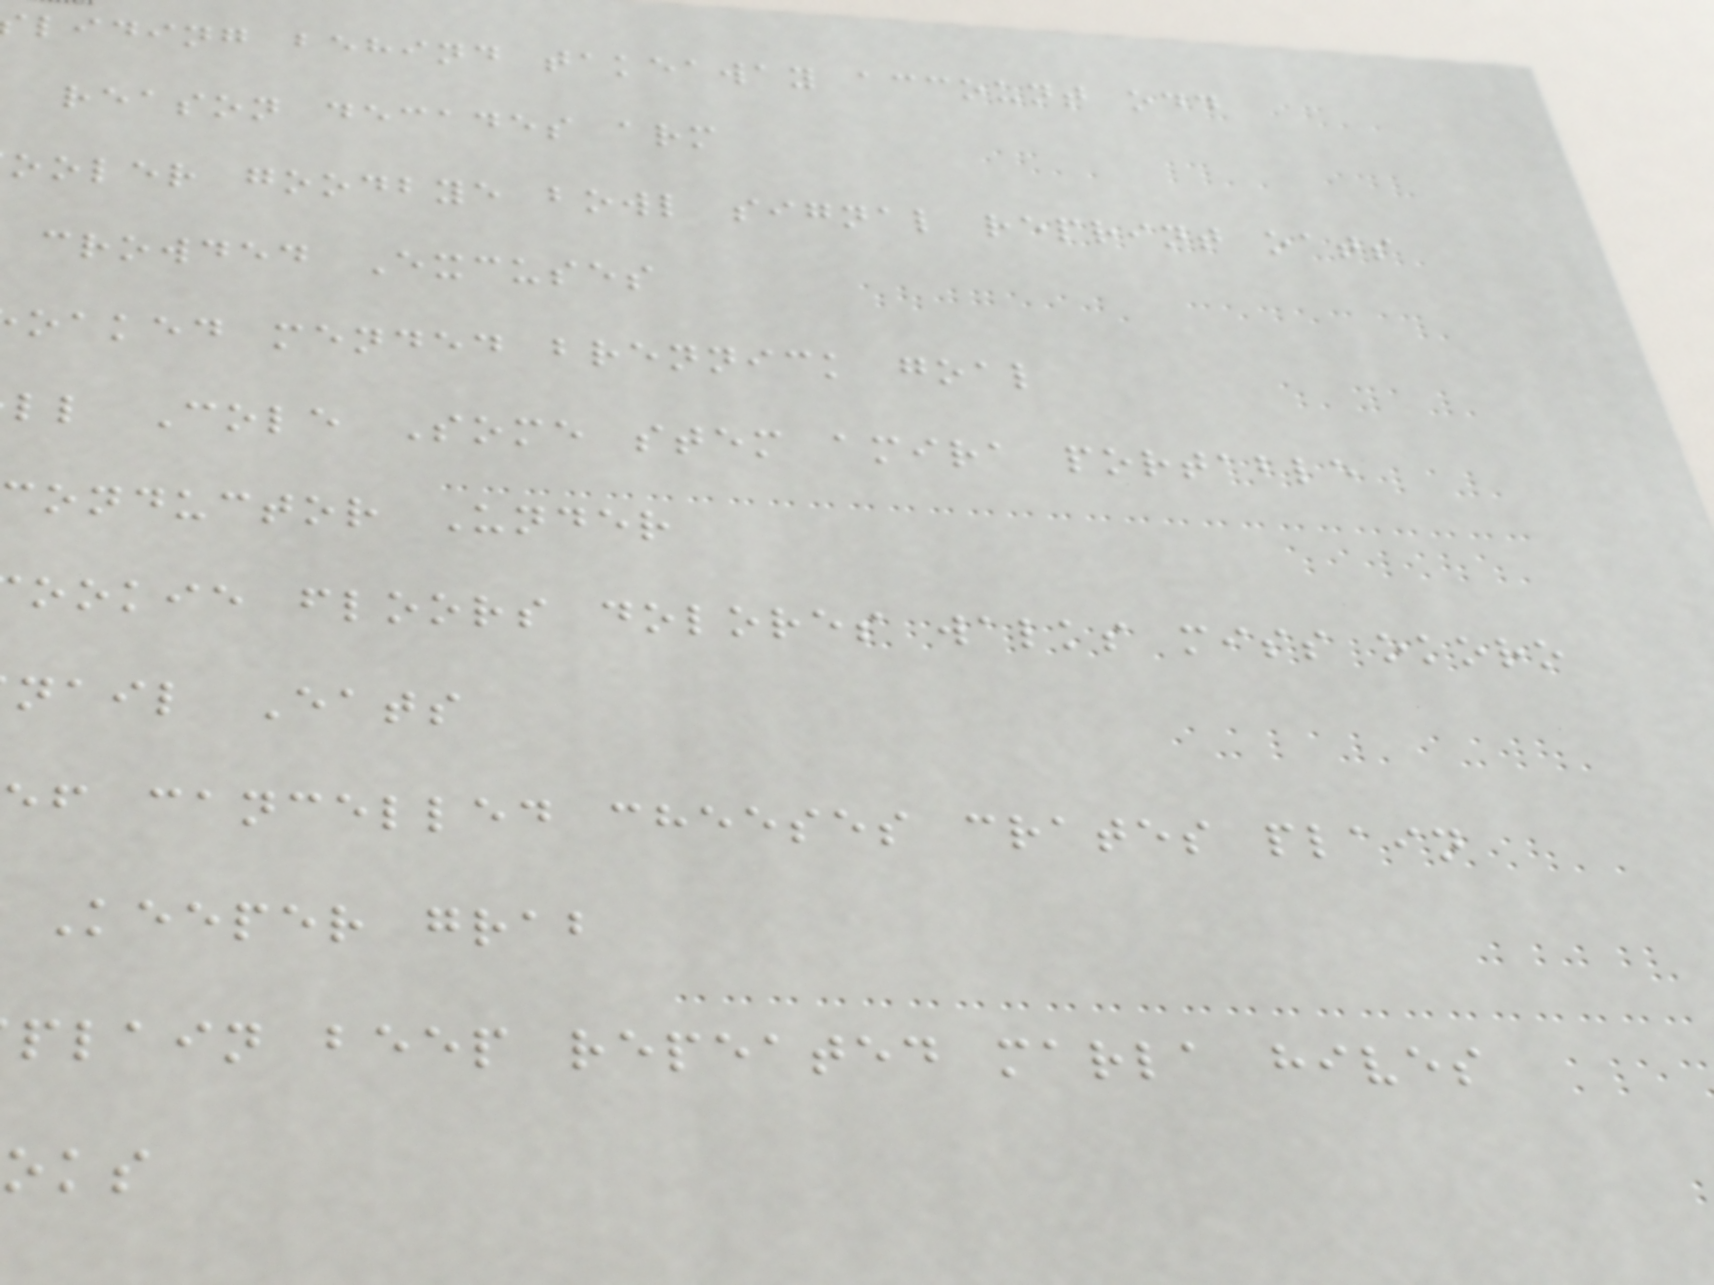liding behind takeaway account odd
reason decades arm
ooler goodbye bowl signal reprint oats
crowded Excuses
oaked mended brennick goal
ll Cole Some stem amira portable
conductor Under
ookie floors dolores walks miss okoro
nail Eats
ef cancelled cheeses crates plain
Keeper grab
plain beep repeated marla hives
